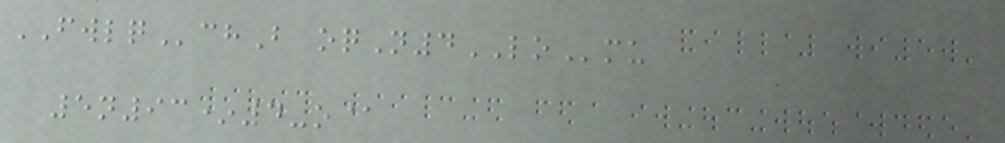FWLQchB oqN4LOmu
5n93*4-o@
